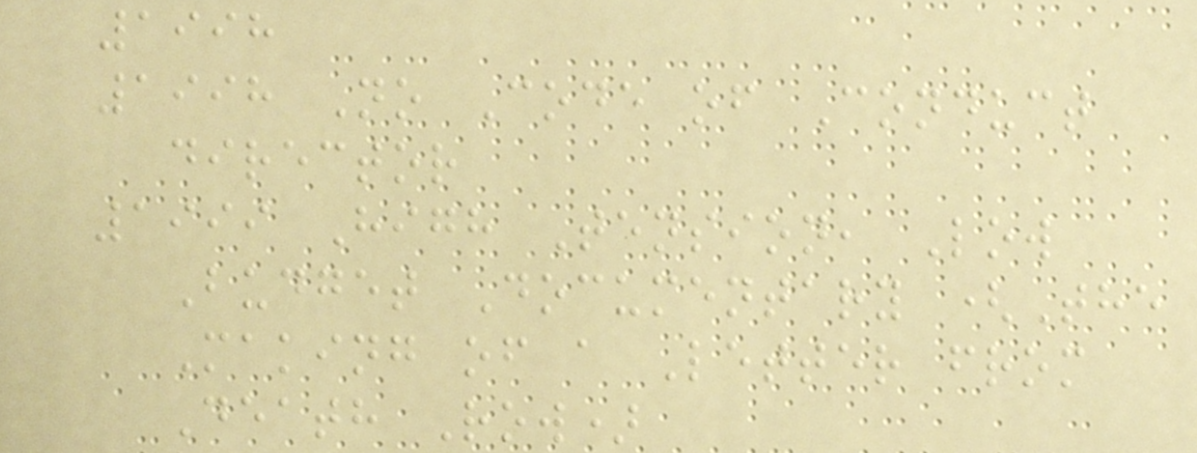1998
1998 No Code of Conduct
director
1999 High Tension, Low
Budget Documentary (The
Making of a Letter from
Death Row)
